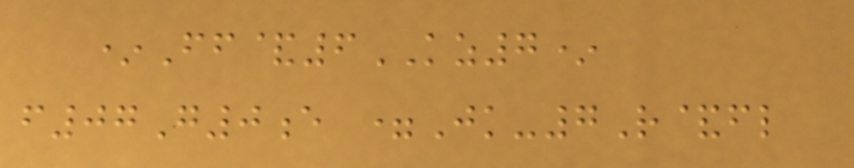*Ff&6KZ7*
f07G0e =Jk-7R&fl
